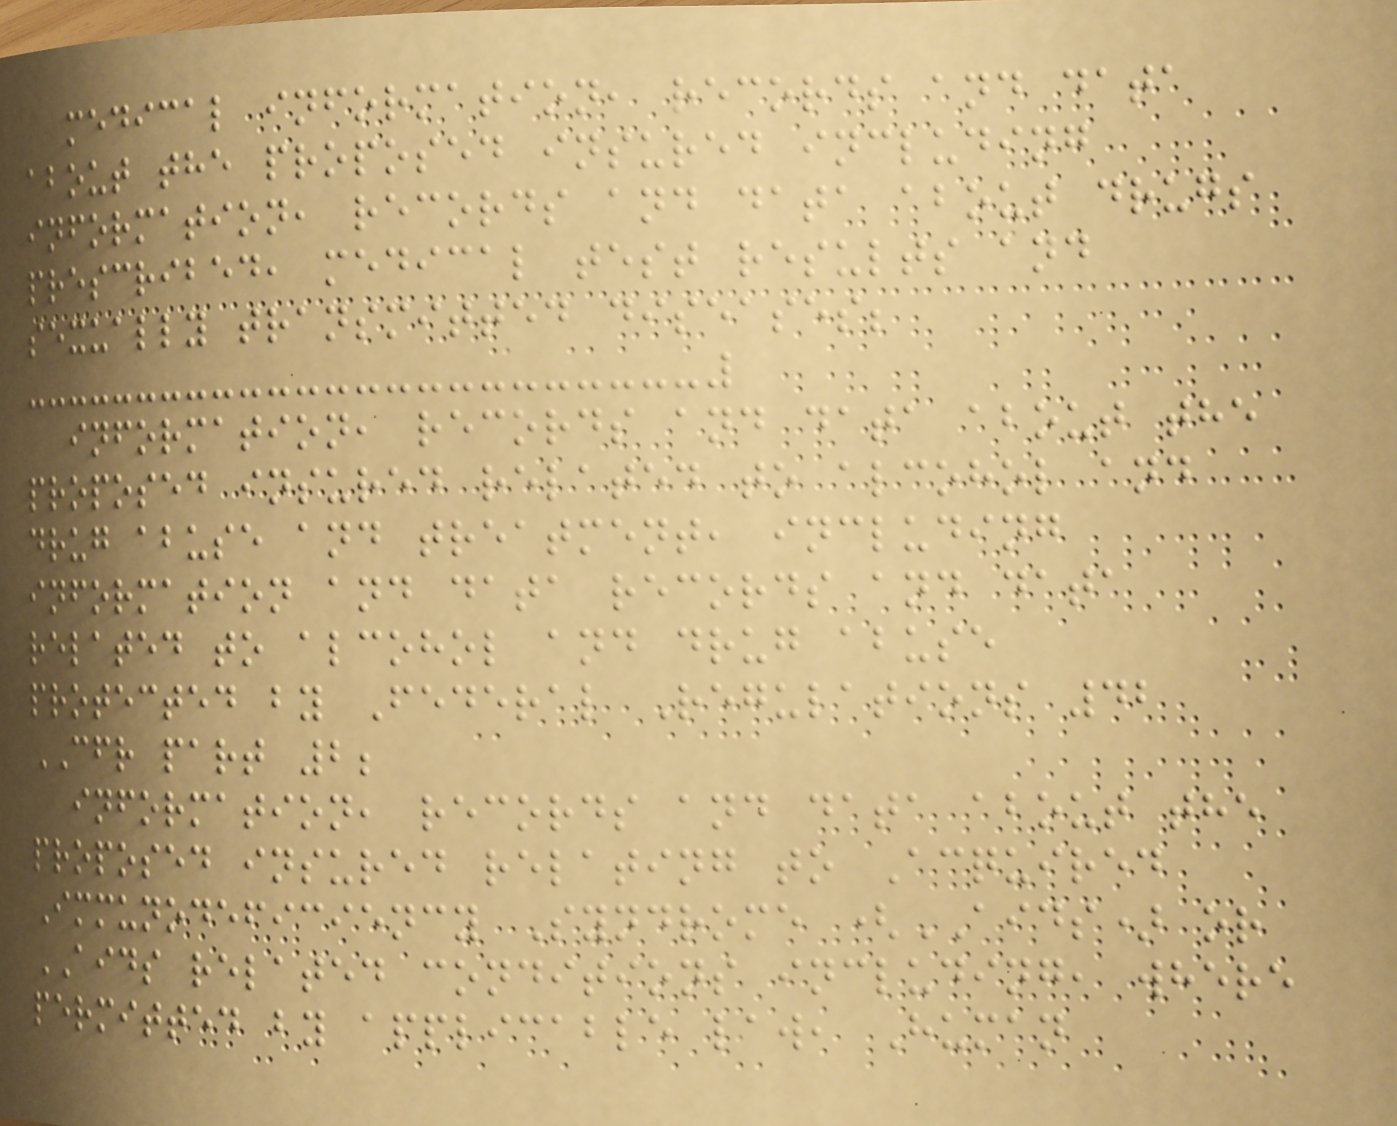medical information, records and data
about the proposed insured including
information, records and data about drugs
prescribed, medical test results and
sexually transmitted diseases;
information, records and data about the
proposed insured related to alcohol and
drug abuse and treatment, including
information and data records and data
related to alcohol and drug abuse
protected by Federal Regulations 42
CFR part 2;
information, records and data about the
proposed insured relating to Acquired
Immunodeficiency Syndrome (AIDS) or
AIDS related conditions including, where
permitted by applicable law, Human
